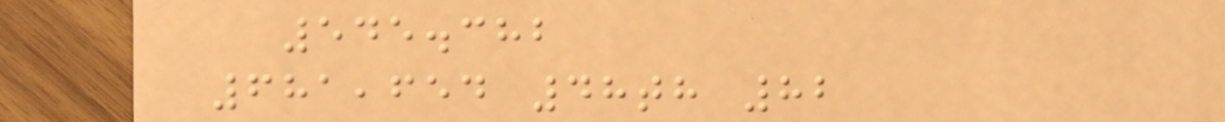545.382
681,654 48th 82
